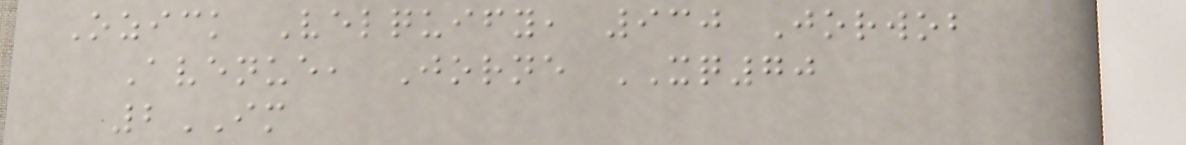Ozick Velquify, 930 Jorwob
Avenue, Jorne XQ70
2IM
